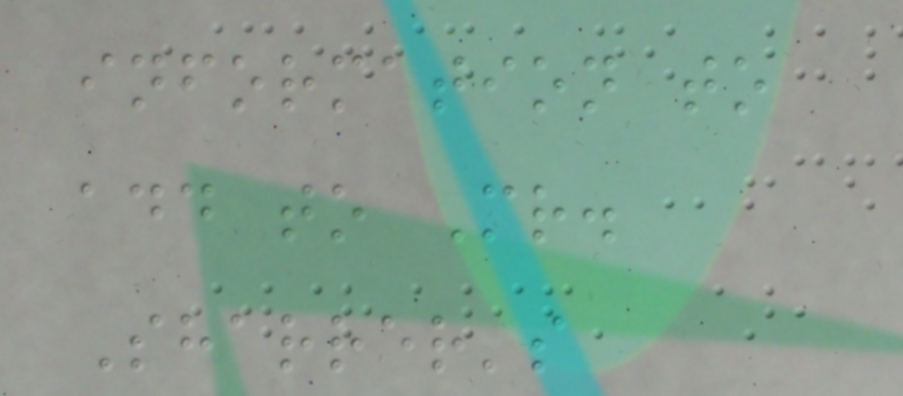information to
add to Mr.
Sharrer's
